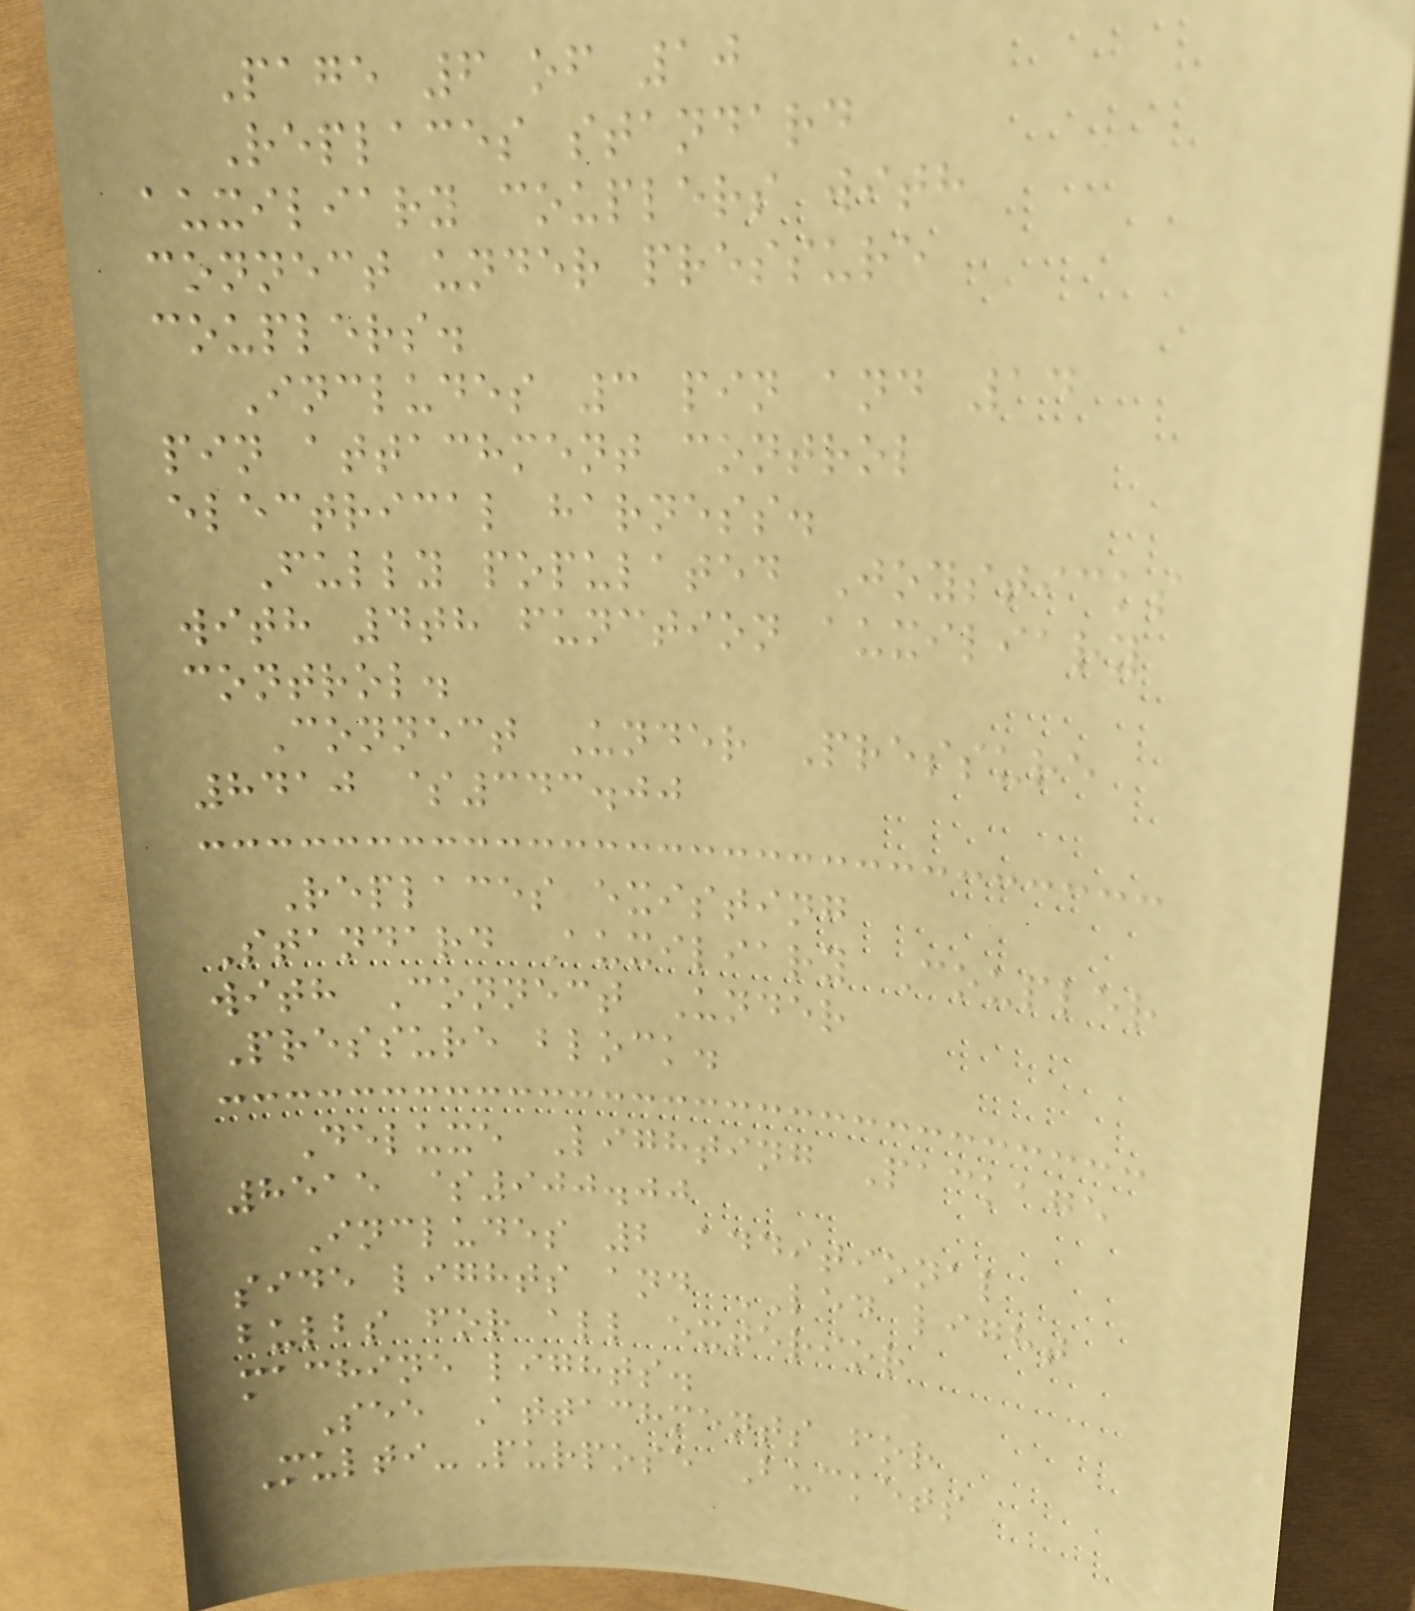Page 6 of 10
Replaces standard
auxiliary couplers with
connect under pressure
couplers.
Includes 3 pin and 14
pin attachment control
electrical harness.
Fully populated Joysticks
with 4th function auxiliary
control.
Connect Under Pressure
8410 $343.00
Replaces existing
Standard Auxiliary Coupler
with Connect Under
Pressure block.
Deluxe Lighting Package
8515 $900.00
Includes 2 additional
side lights and LED light
bulbs for all exterior
machine lights.
See Attachments for
Multi-Purpose Buckets
